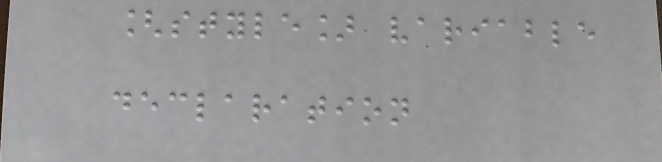[style] variable
declaration
